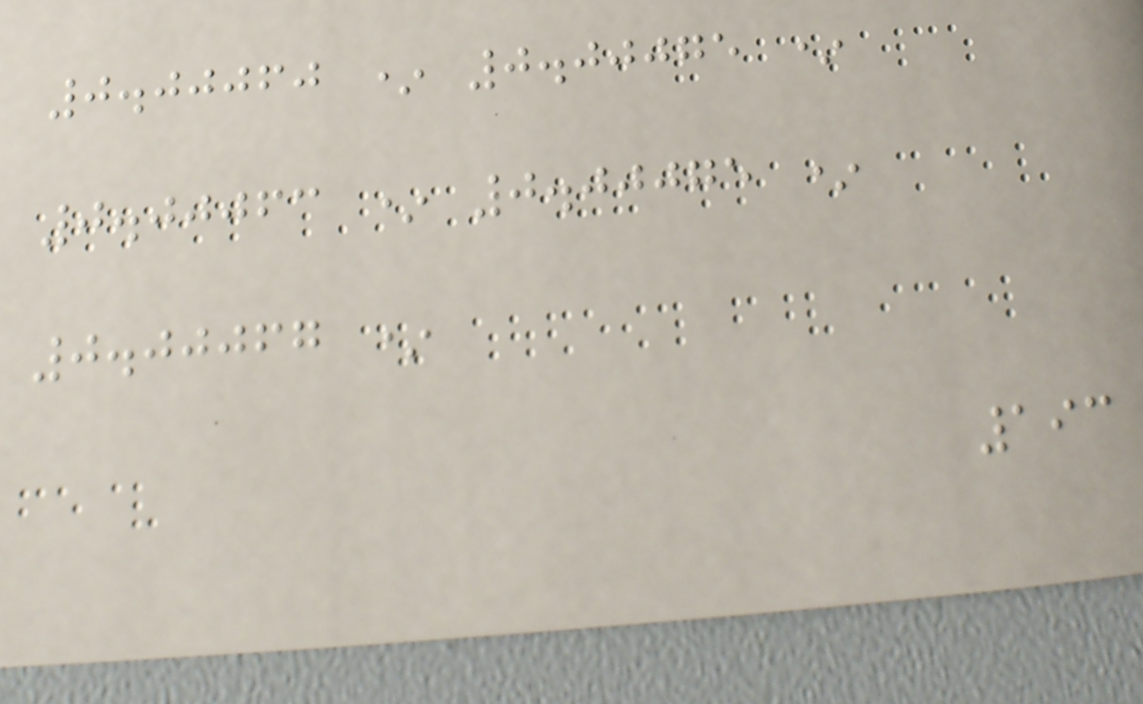0.00060 * 0.00075 *
0.00063 * 0.00075 *
0.00067 *
193
